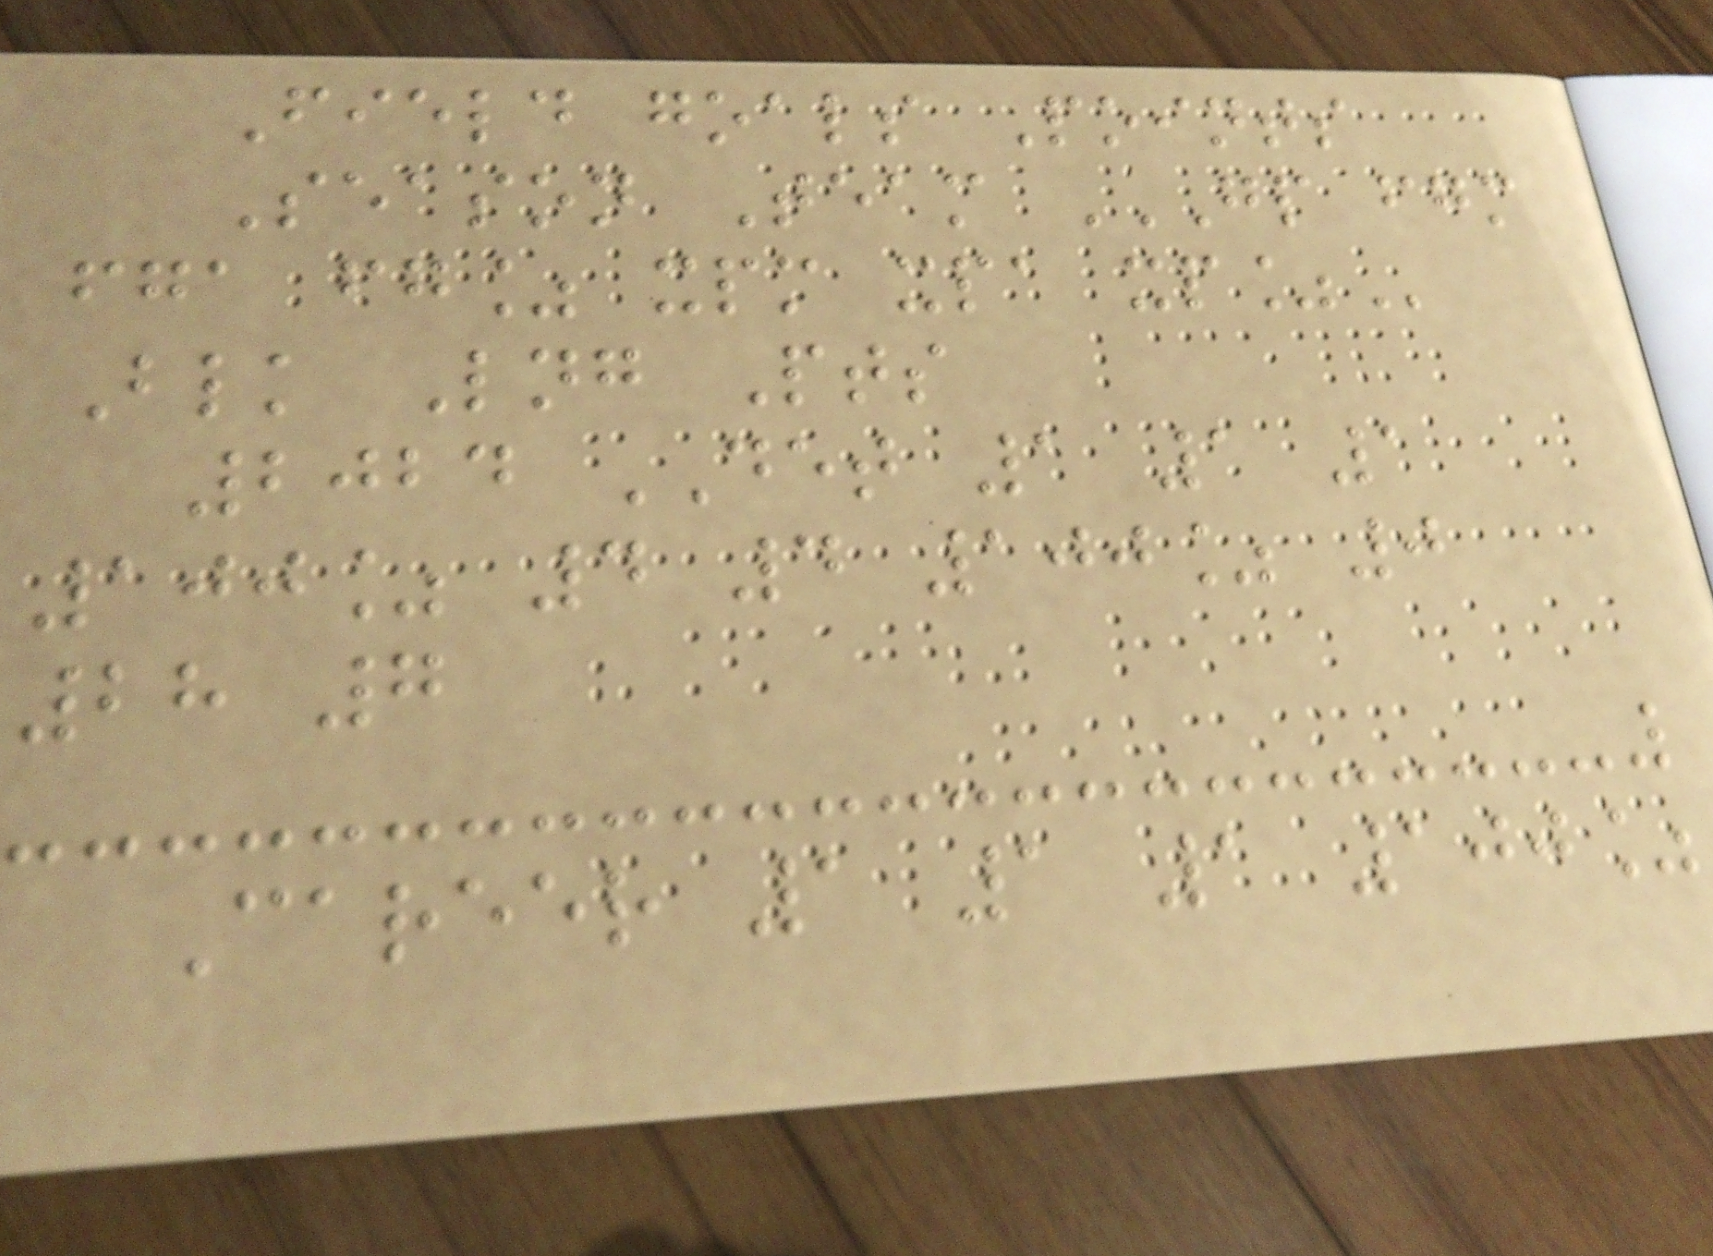Field goals Points
Season Team GP FGM
FGA FG% XPM XPA XP%
Blk Lng Pts
2024 DET 1 1 1
100% 4 4 100% 0
28 7
Career 1 1 1 100%
